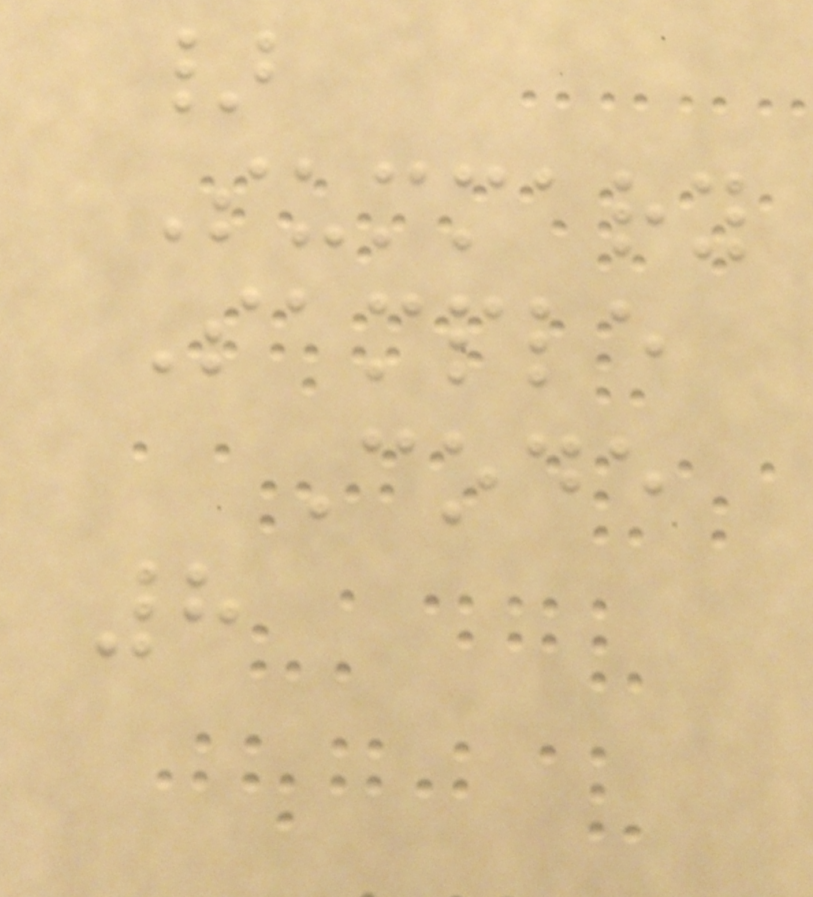}
Summary
Sample
Code
8
